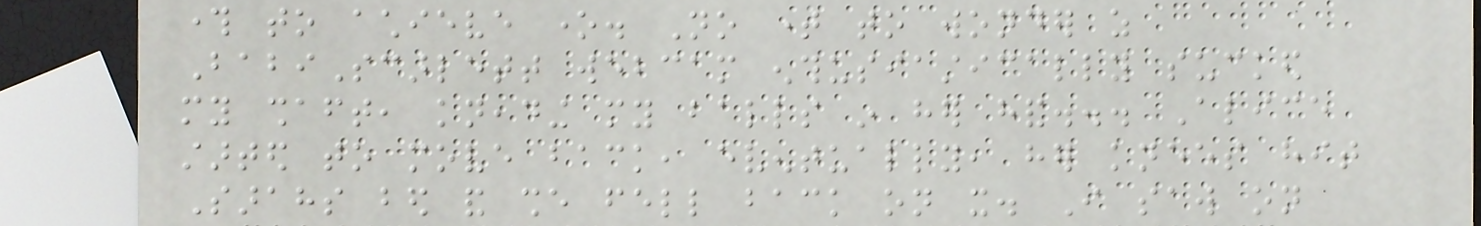through to achieve one. No time to wonder as
BabiScarlett webcam enthusiastically sucked
my shaft, kneading my balls in her hand... Alice
started to move back, eventually, her knees hit
Sarahs bed and she fell back on it. I saw on
